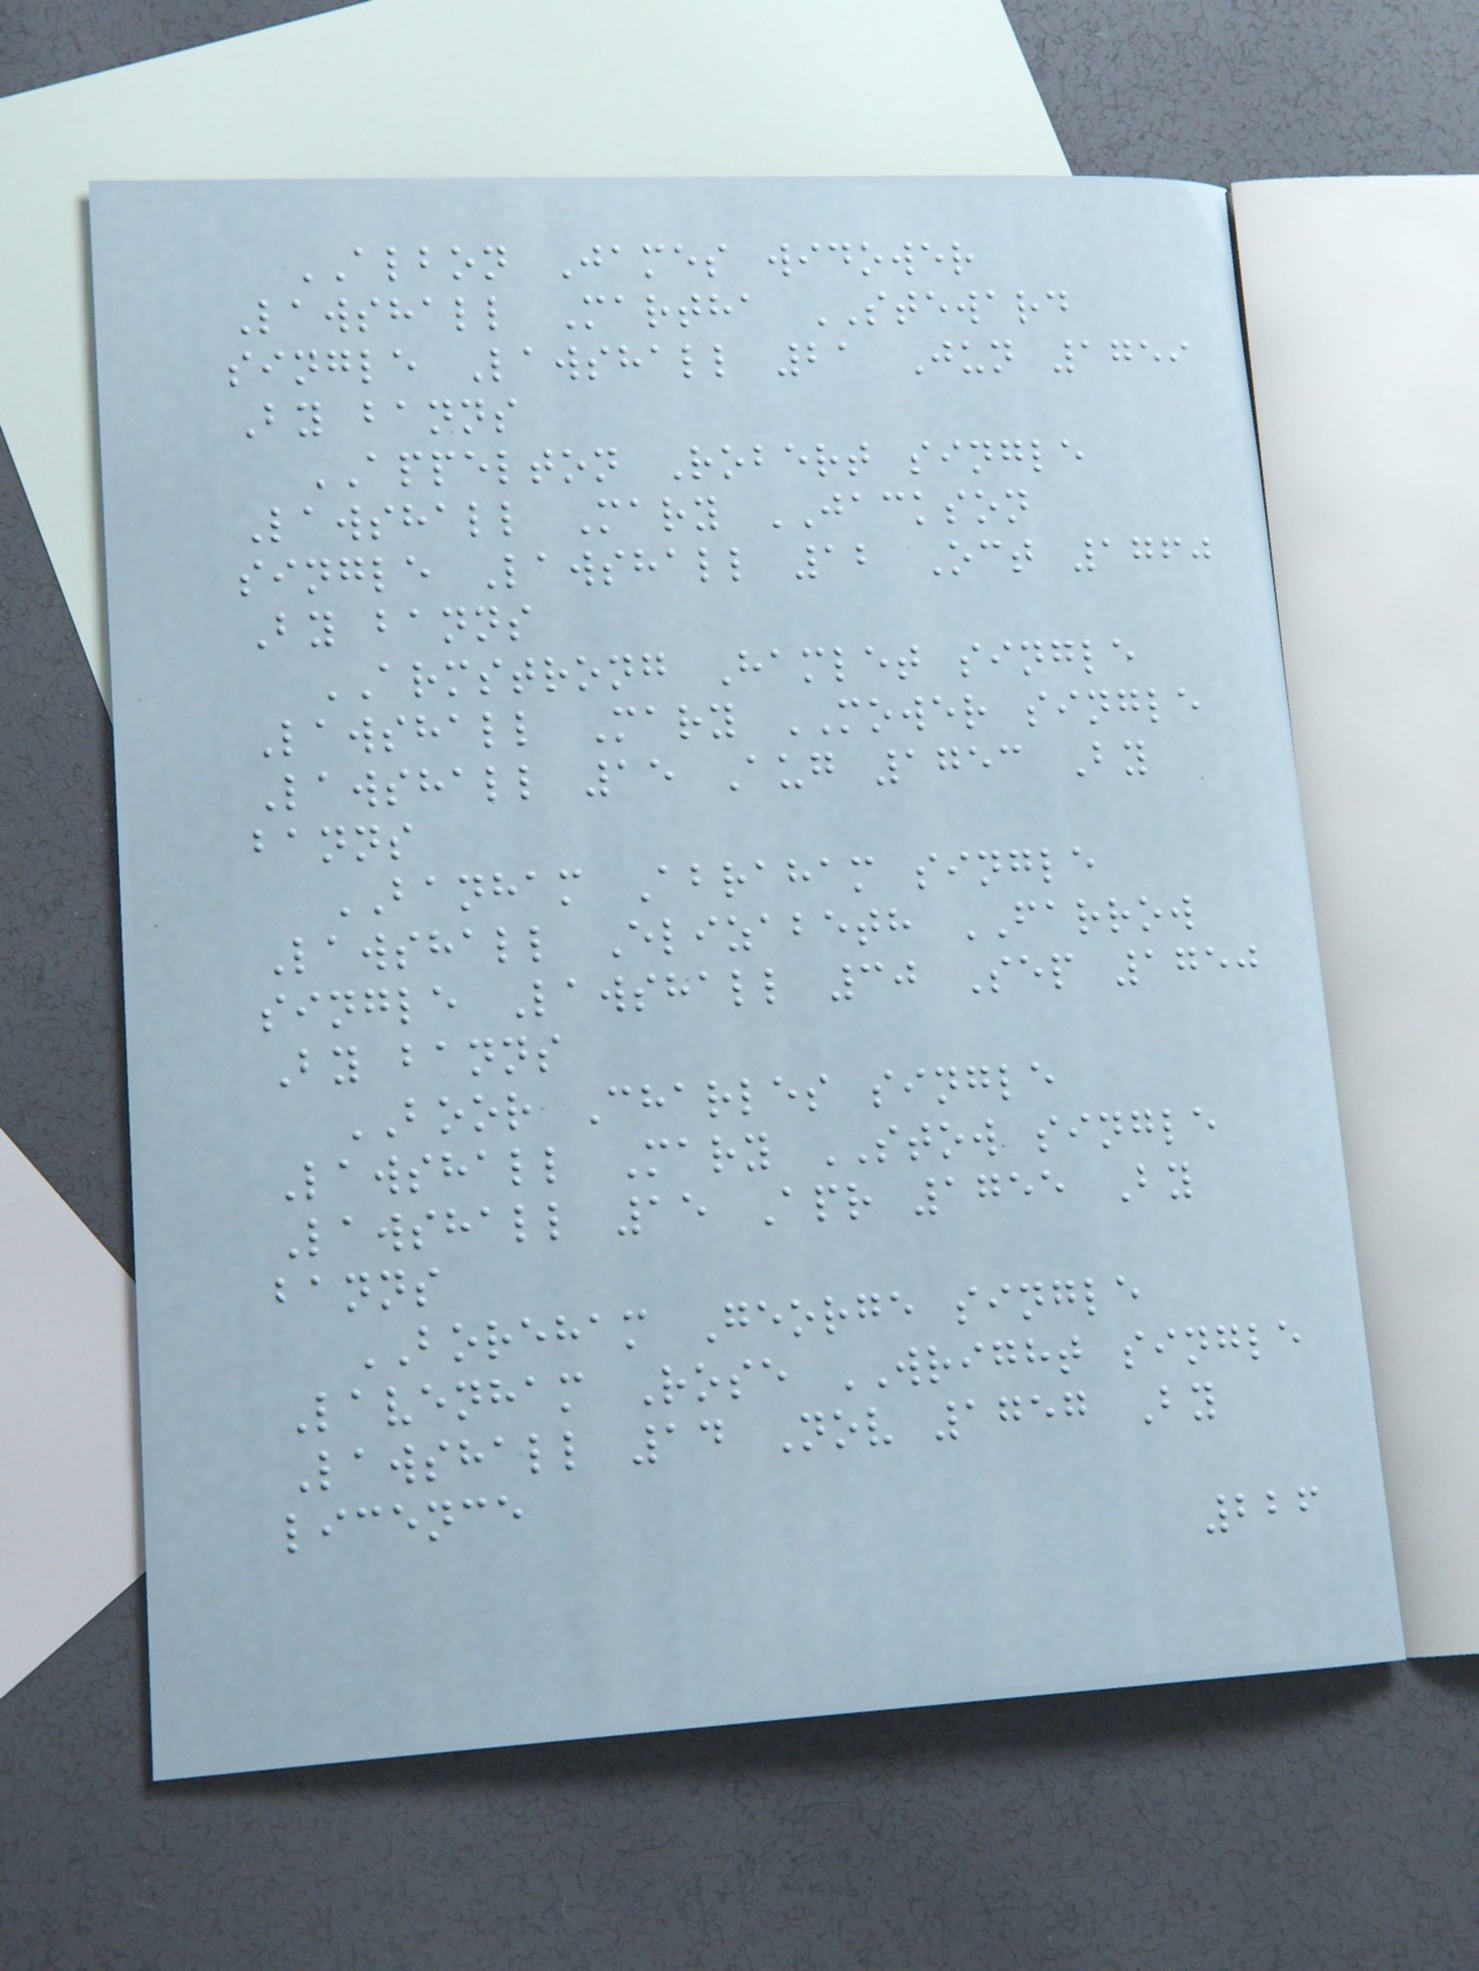ALBON James widower
Lawshall Martha STEWARD
single Lawshall 21 Jun 1759
By banns
APPELTON Robert single
Lawshall Mary JACKSON
single Lawshall 12 Oct 1760
By banns
ARMSTRONG Hamlet single
Lawshall Mary MOWER single
Lawshall 15 Aug 1753 By
banns
BANHAM Abraham single
Lawshall Elizabeth FARROW
single Lawshall 30 Sep 1750
By banns
BOOR Charles single
Lawshall Mary STOW single
Lawshall 15 Apr 1755 By
banns
BOREHAM George single
Lavenham Rose WRIGHT single
Lawshall 14 Nov 1757 By
licence
226
